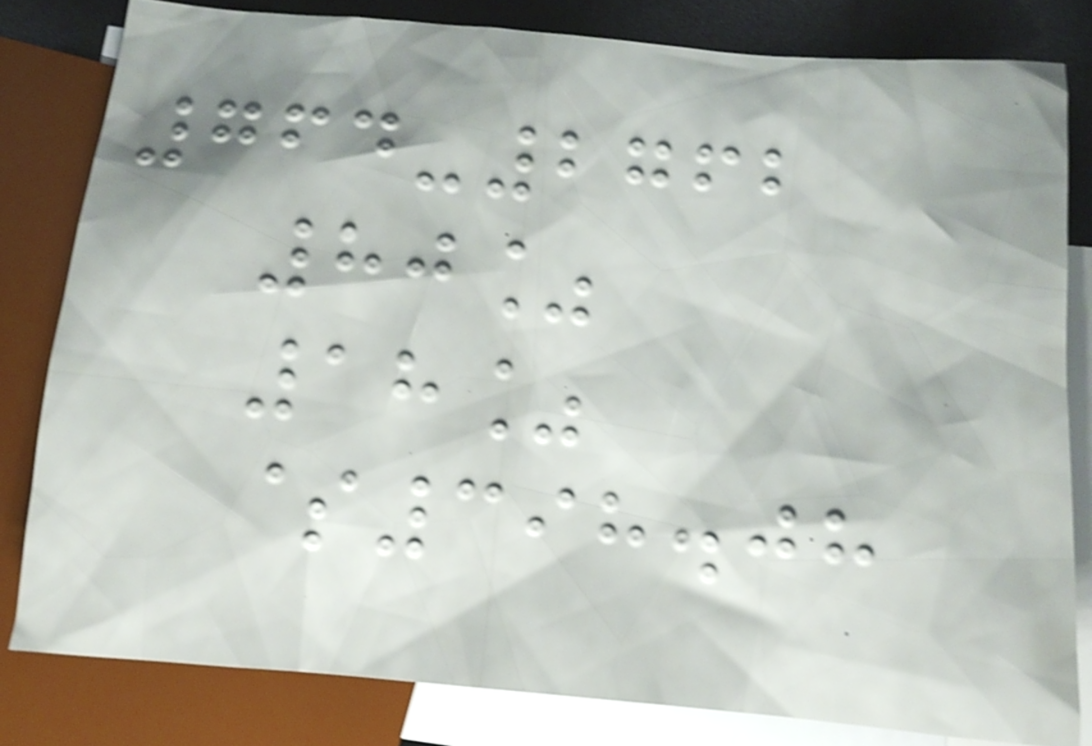764-2762
80%
18%
$398.08
